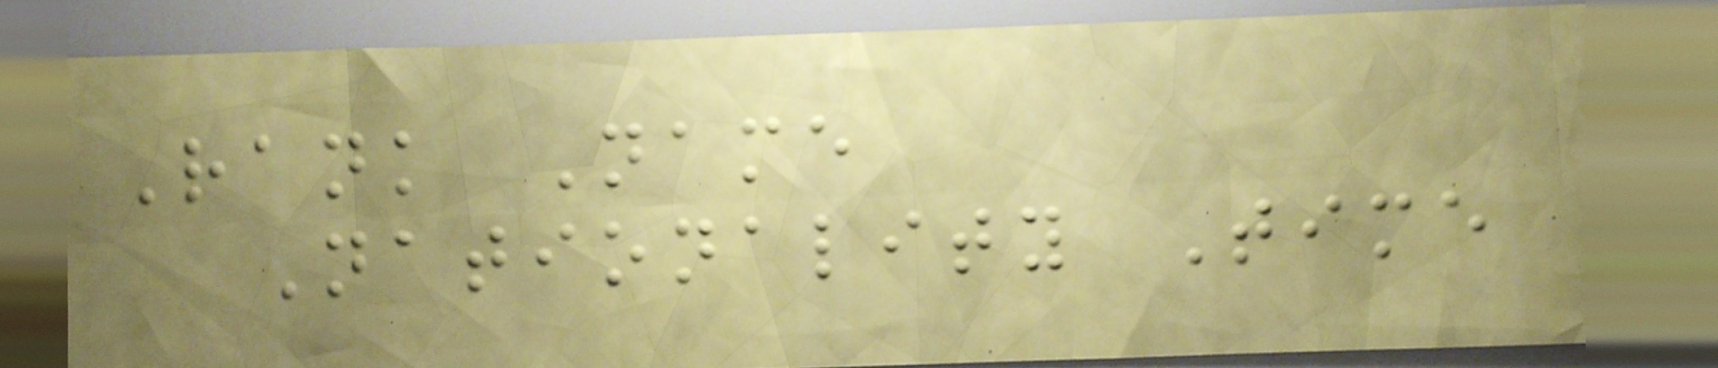Rank Name
Nationality Time
